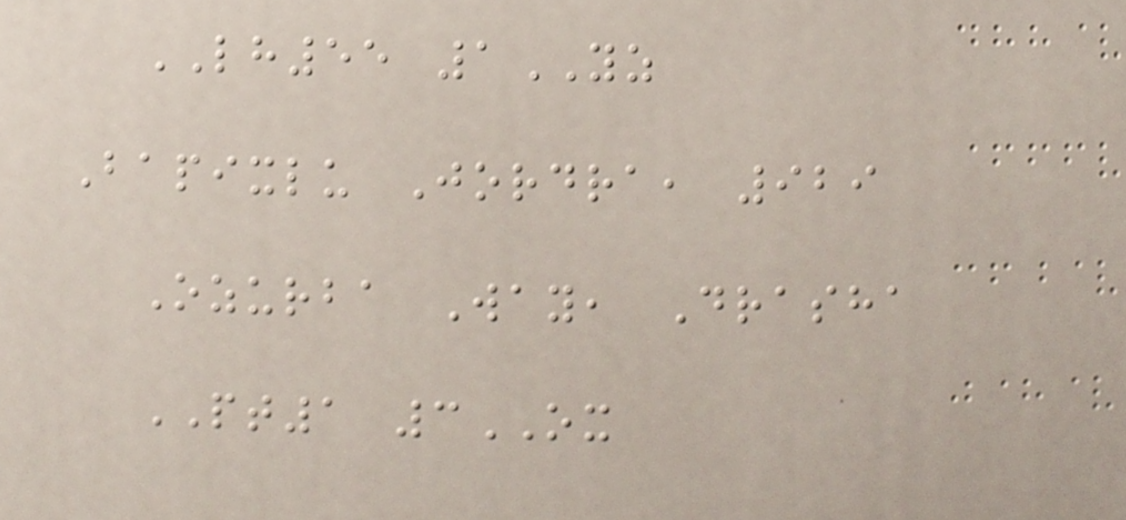LH55 1YZ
Bapixlu Jordra, 929
Ozurba Way, Drasha
PT1 3OX
